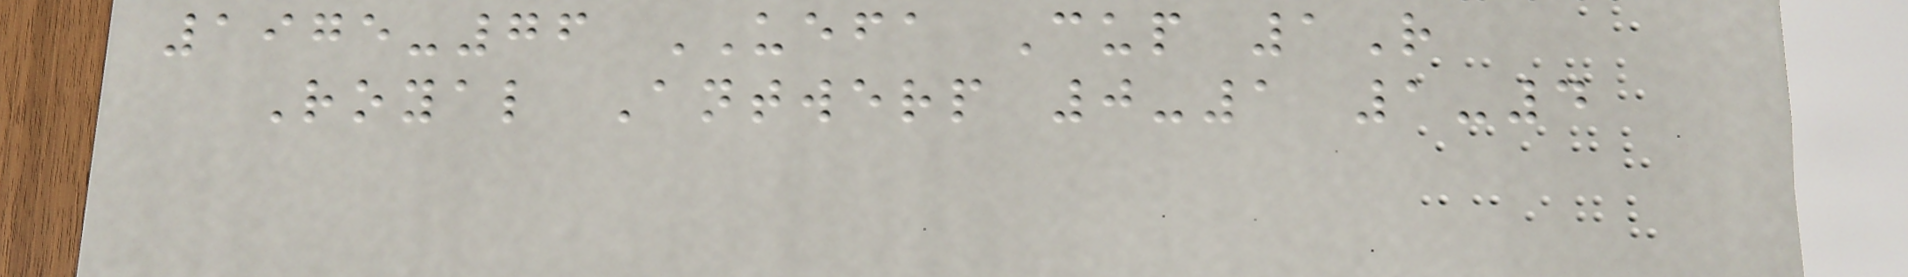1975-76 UEFA Cup 1R
Royal Antwerp 0-1 1-4
